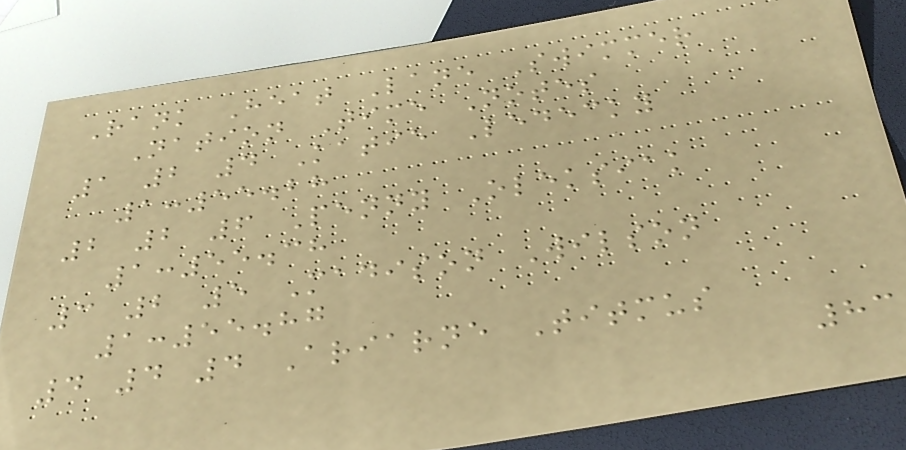Rank Heat Lane Swimmer
Nation Time Notes
1 2 4 Katie Ledecky
1:55.28
2 2 6 Penny Oleksiak
1:55.38
3 2 5 Madison Wilson
1:55.87
4 4 4 Ariarne Titmus
83
